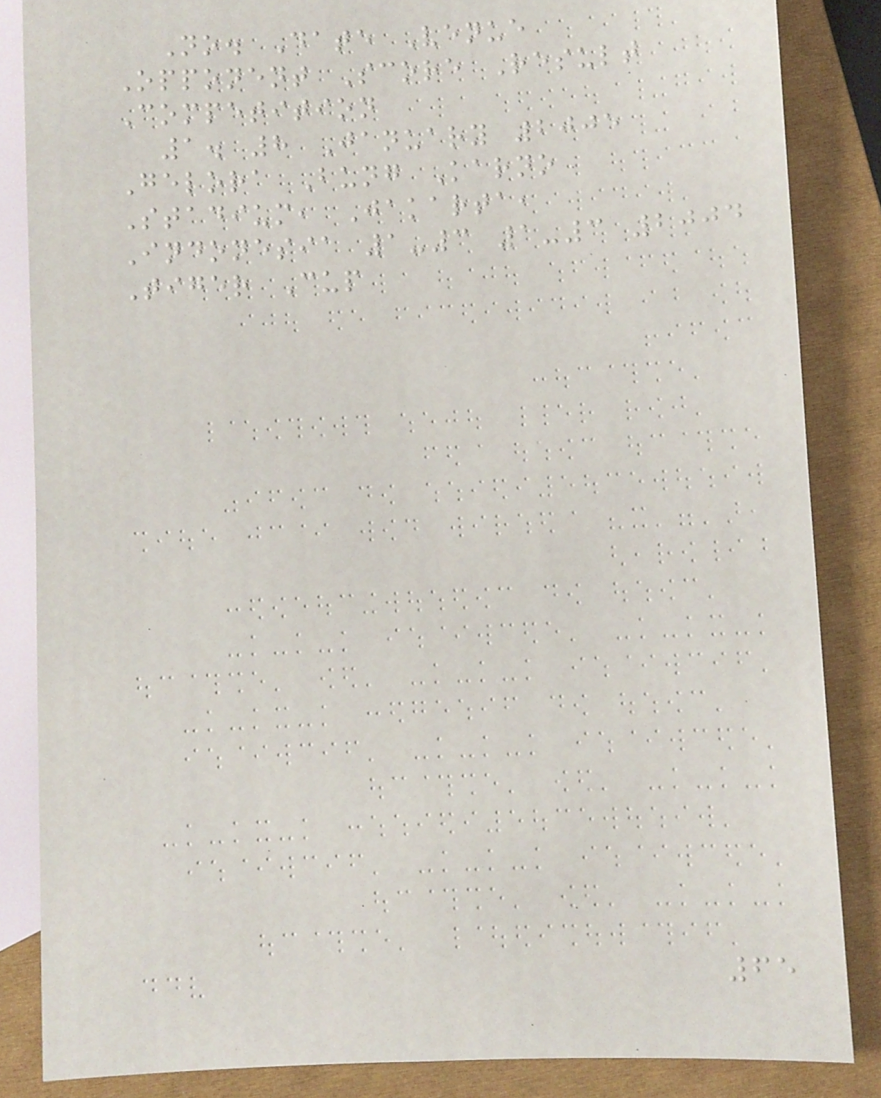No. Date Venue
Opponent Score Result
Competition
1. 8 January 2005
Gelora Bung Karno
Stadium, Jakarta,
Indonesia 1-3 1-3 2004
Tiger Cup
65
